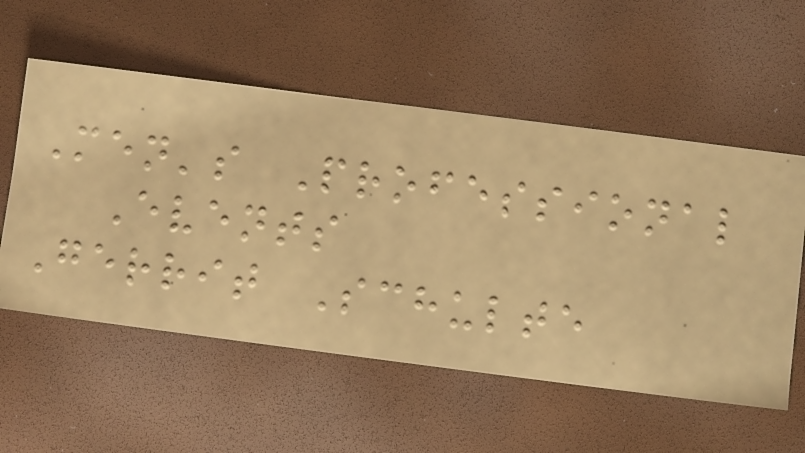Men's Professional
Events
Gerrit Schulte
